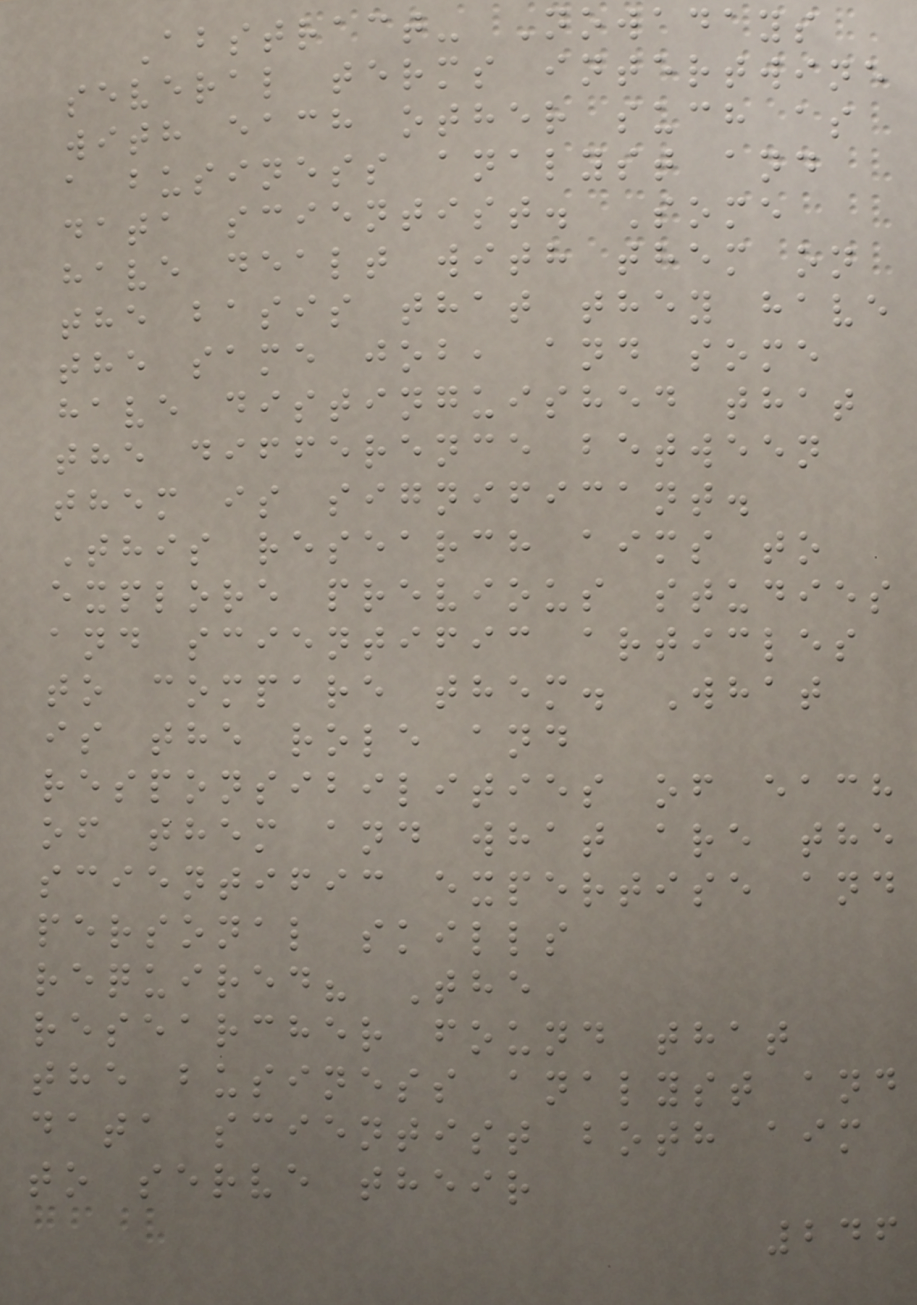Abstract- Nowadays
several terms intertwine
with each other such as
a business analyst and
data scientist. Some
have dealt with them on
the basis that they have
the same job, and some
have distinguished that
the difference between
them is significant.
This research aims to
explore previous studies
and scientific articles
to compare them. What
is the role and
responsibilities of each
of them and what are the
scientific expertise and
personal skills
required? The
researcher found that
the business analyst and
data scientist both aim
to serve their
246
